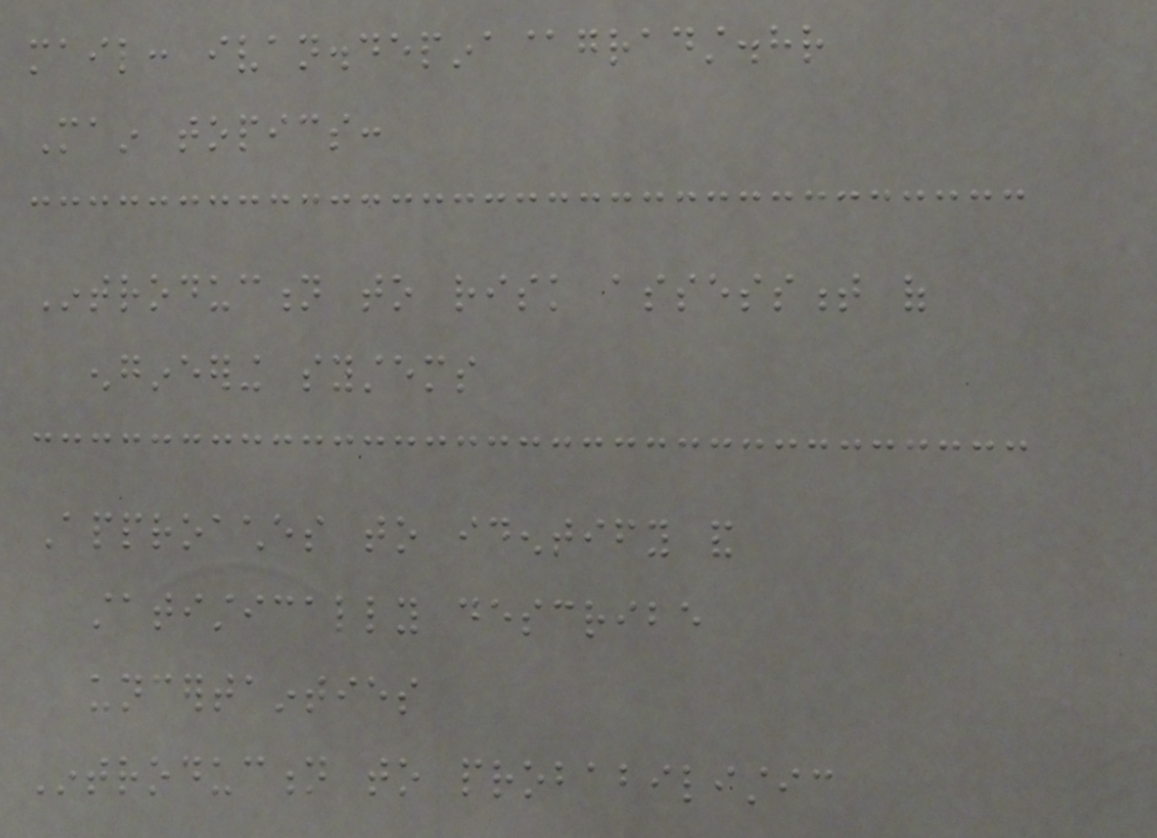mail: ivan.depina@gradst.hr
Main topics:
Introduction to risk assessment of
engineering systems
Approaches to identify and
statistically describe
uncertainties
Introduction to probabilistic
